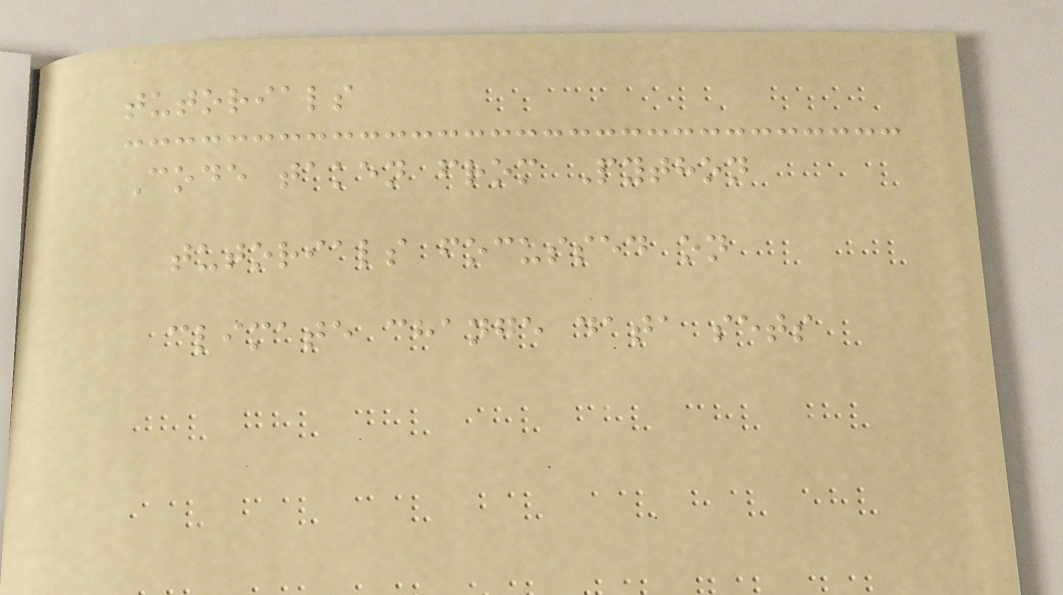tutorials
Code taken from Python
tutorials focussed on
climate change data sets
